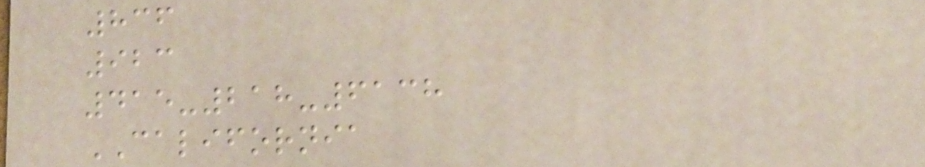836
923
415-218-6138
CALIFORNIA
